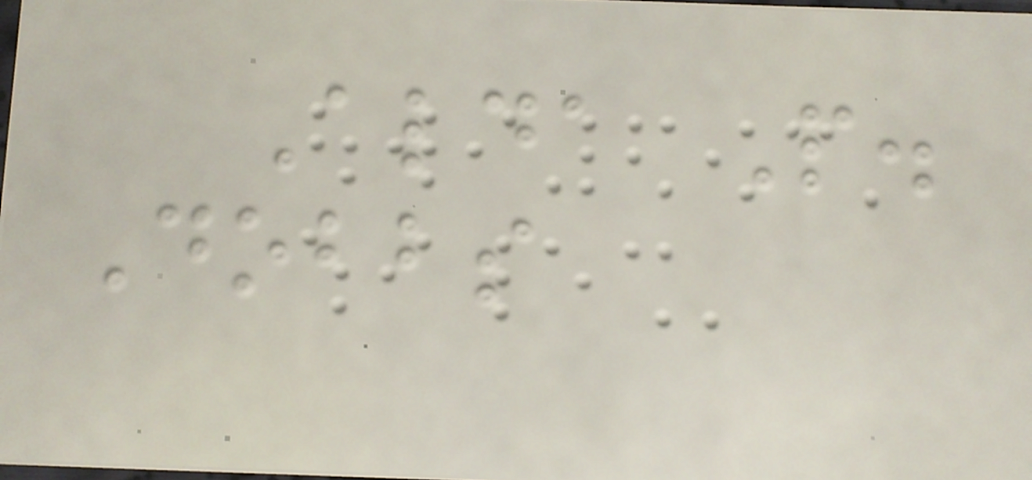Alda P.
Dobbs
